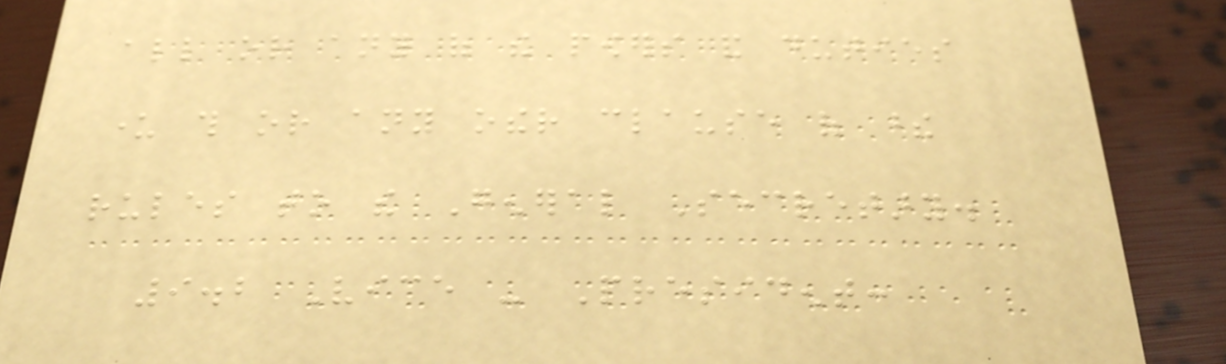all or any of the powers and duties
under this or any other clause of these
rules to the General Secretary.
9.2 Vice - President:
